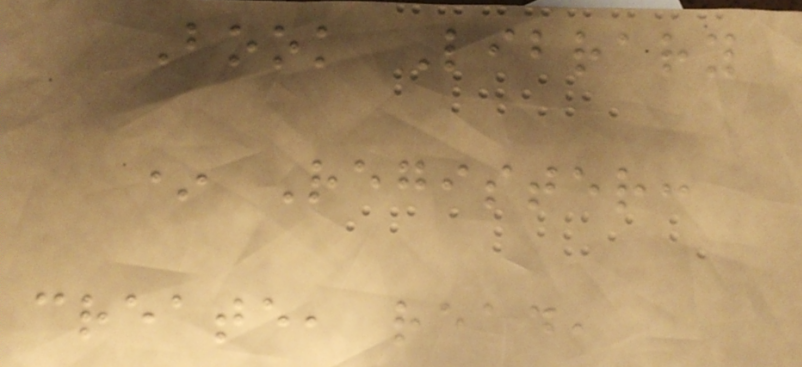Book Library
* Register:
create, read,
